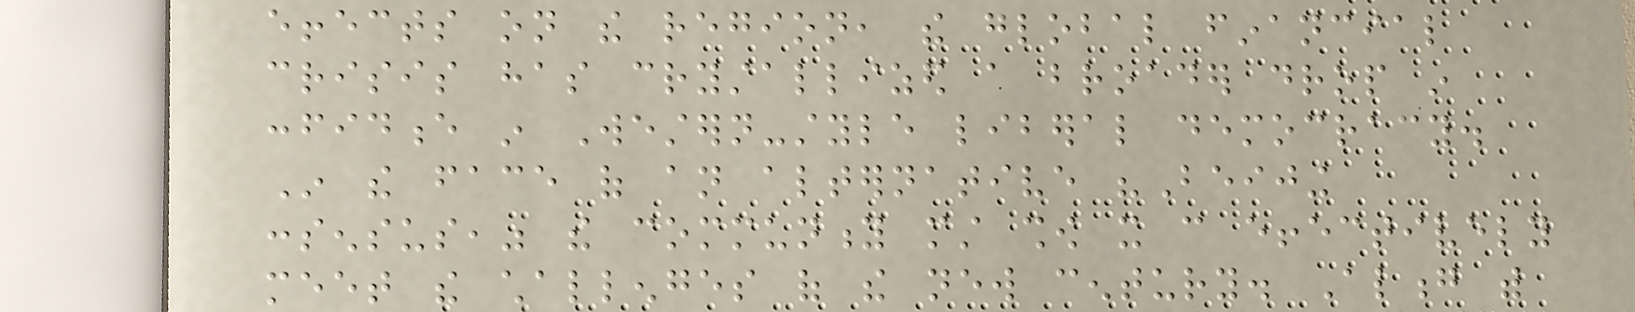effects on the region, the global financial
crisis has crystallized a broader drop in
confidence in Western-style liberal democracy.
In the face of an alternative "Beijing
consensus," the community must show it can effectively
meet the challenges of the new century. Along with
